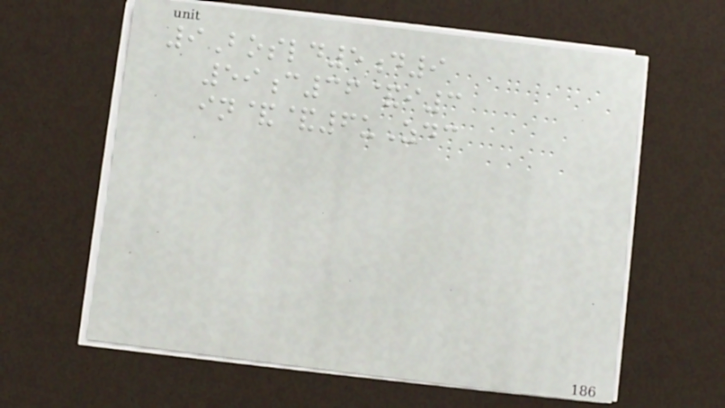9Bosld5d9
59c36&i3
in&&6uZdc
